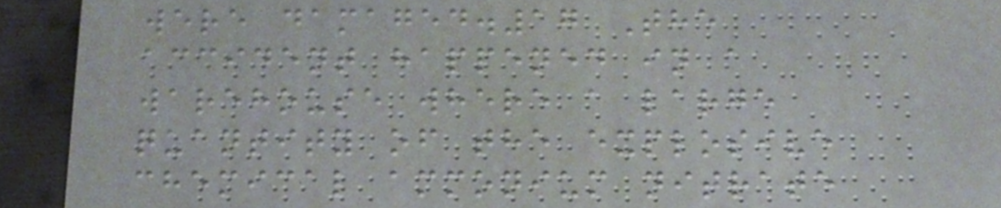were damaged.17 The
accident happened in a
warehouse where a large
quantity of the explosive
chemical ammonium nitrate
